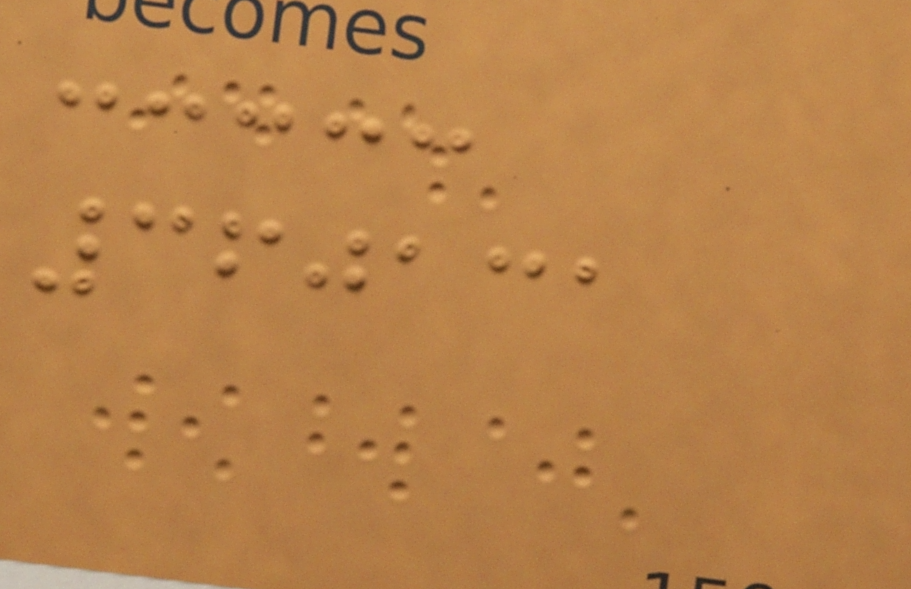360131
